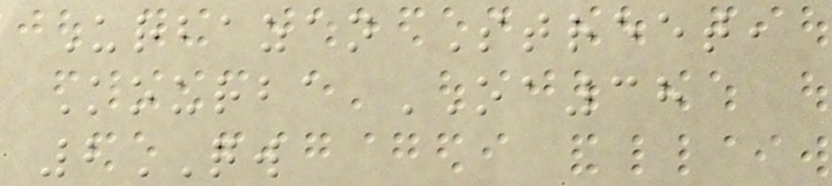Urbazan Street,
Kourba OA38
2QW
